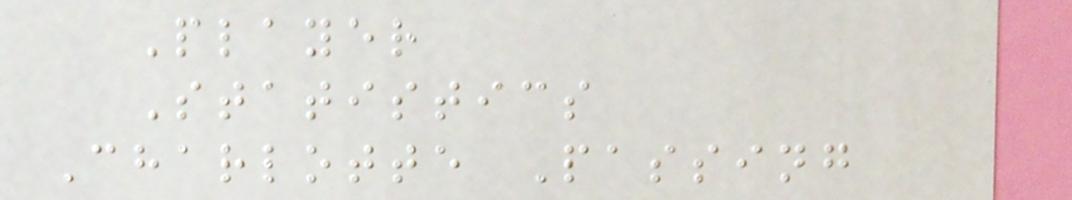Player
Statistics
Charlotte Passing
